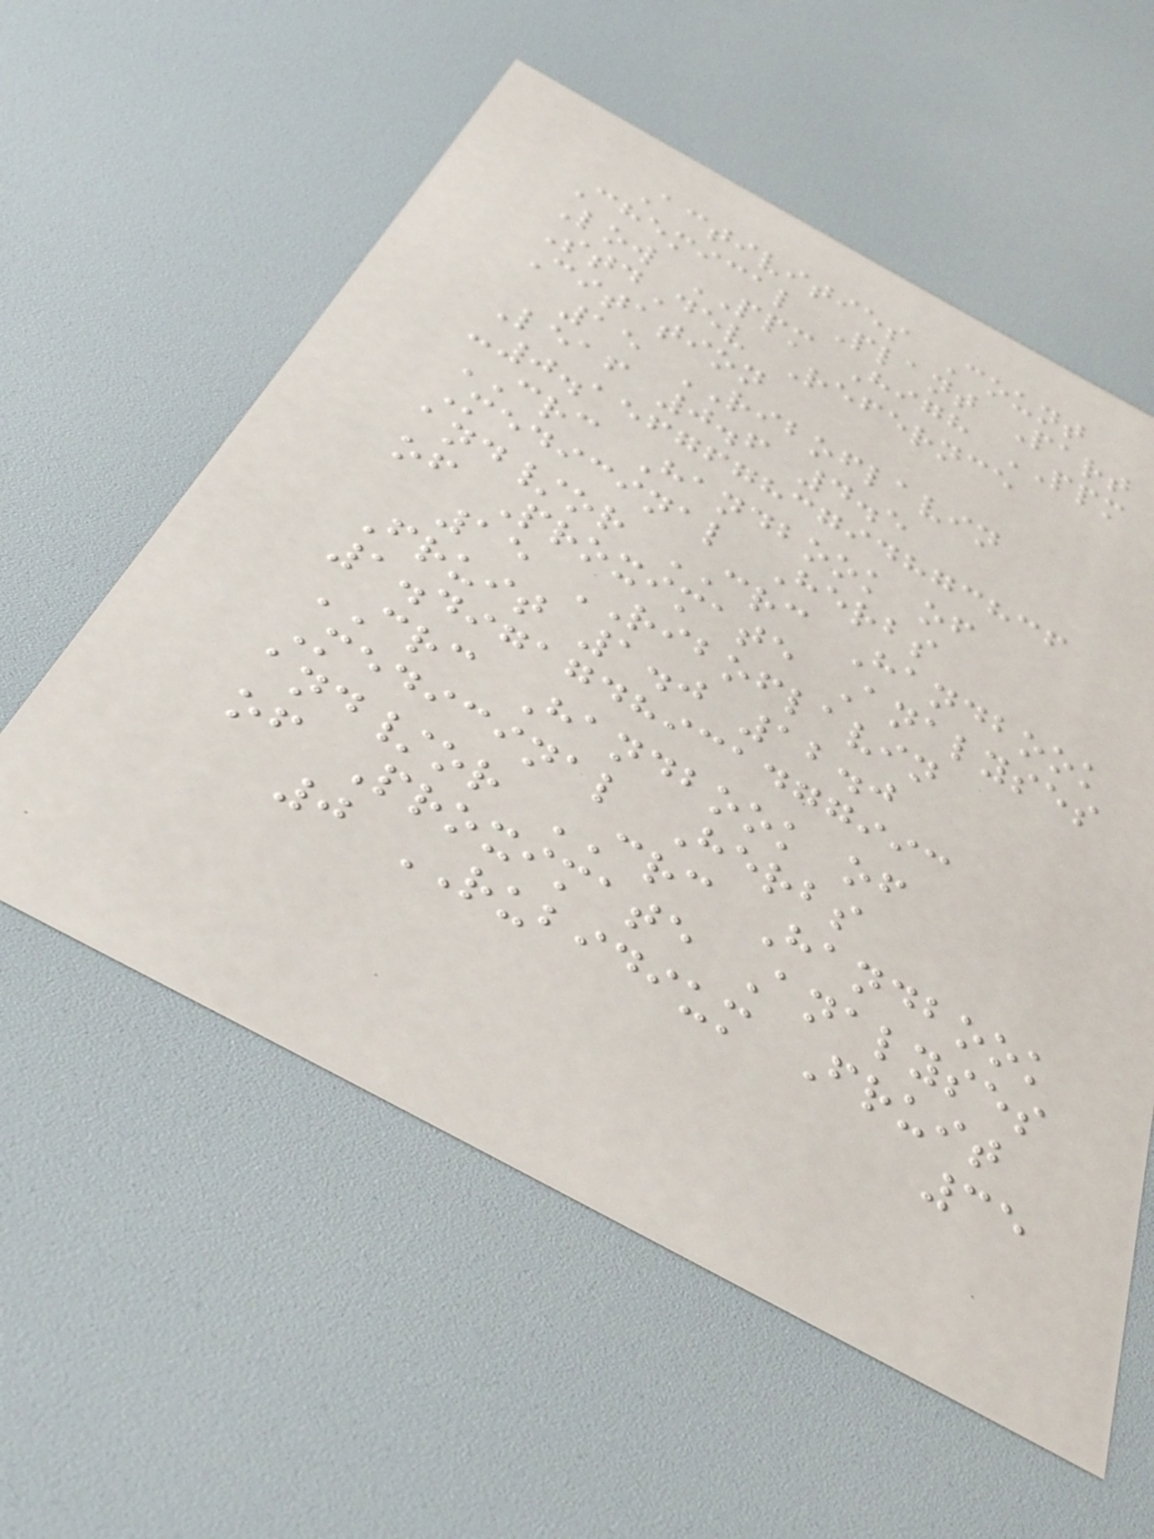Activities Count
Chemical Plant Part
Low PPM High PPM
StdDev Refernce
Citation
15 RIBOFLAVIN
Leaf 0.6 4.5
-0.15676783794873836
CRC Handbook of
Medicinal Herbs
and/or CRC Handbook
of Proximate Analyses
15 RIBOFLAVIN
Fruit 1.0 12.0
1.4971748931477993
CRC Handbook of
Medicinal Herbs
and/or CRC Handbook
of Proximate Analyses
0 RUBIDIUM Fruit
35
